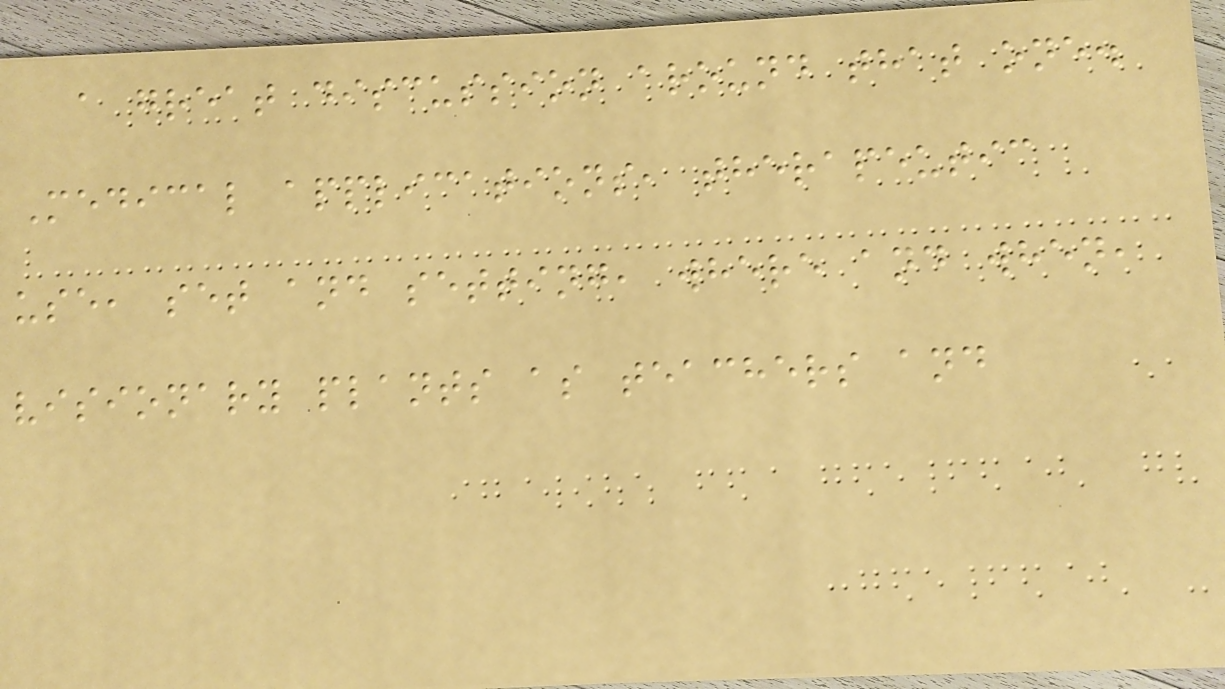a great discussion around that one.
Medical applications, therapeutic
use, set and setting, where and when,
visionary plants as teachers and
